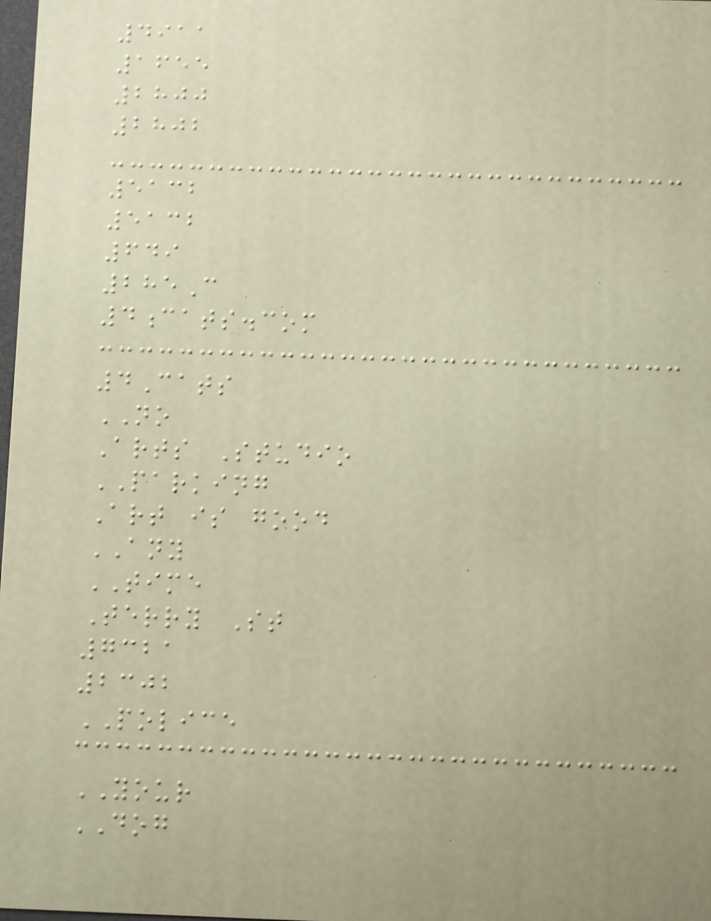4911
1655
2800
2802
5132
5132
649
285C
4cats.com
4Cats
NO
Arts Studio
PARKING
Art is good
ANY
TIME
Terry St
7321
2302
POLICE
YOUR
DOG
